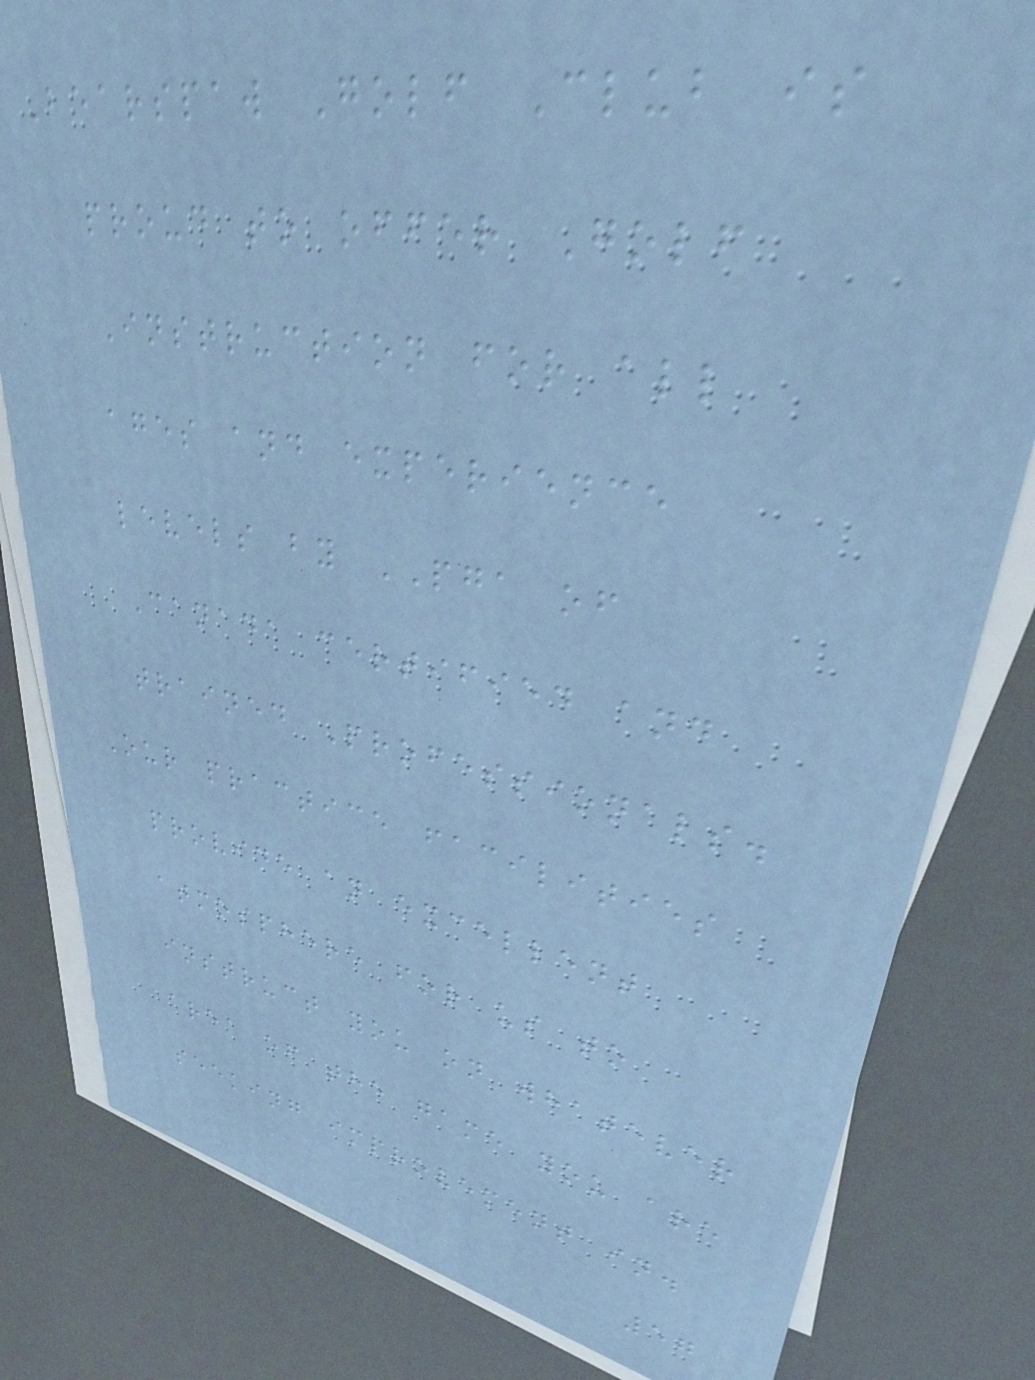Bearspaw Golf Club is
proud to offer Golf
Instruction for all
ages and experience
levels by PGA of
Canada certified and
trained Professionals.
Our practice facilities
provide an excellent
atmosphere for us to
instruct you on whatever
area of the game you are
seeking improvement in.
57
